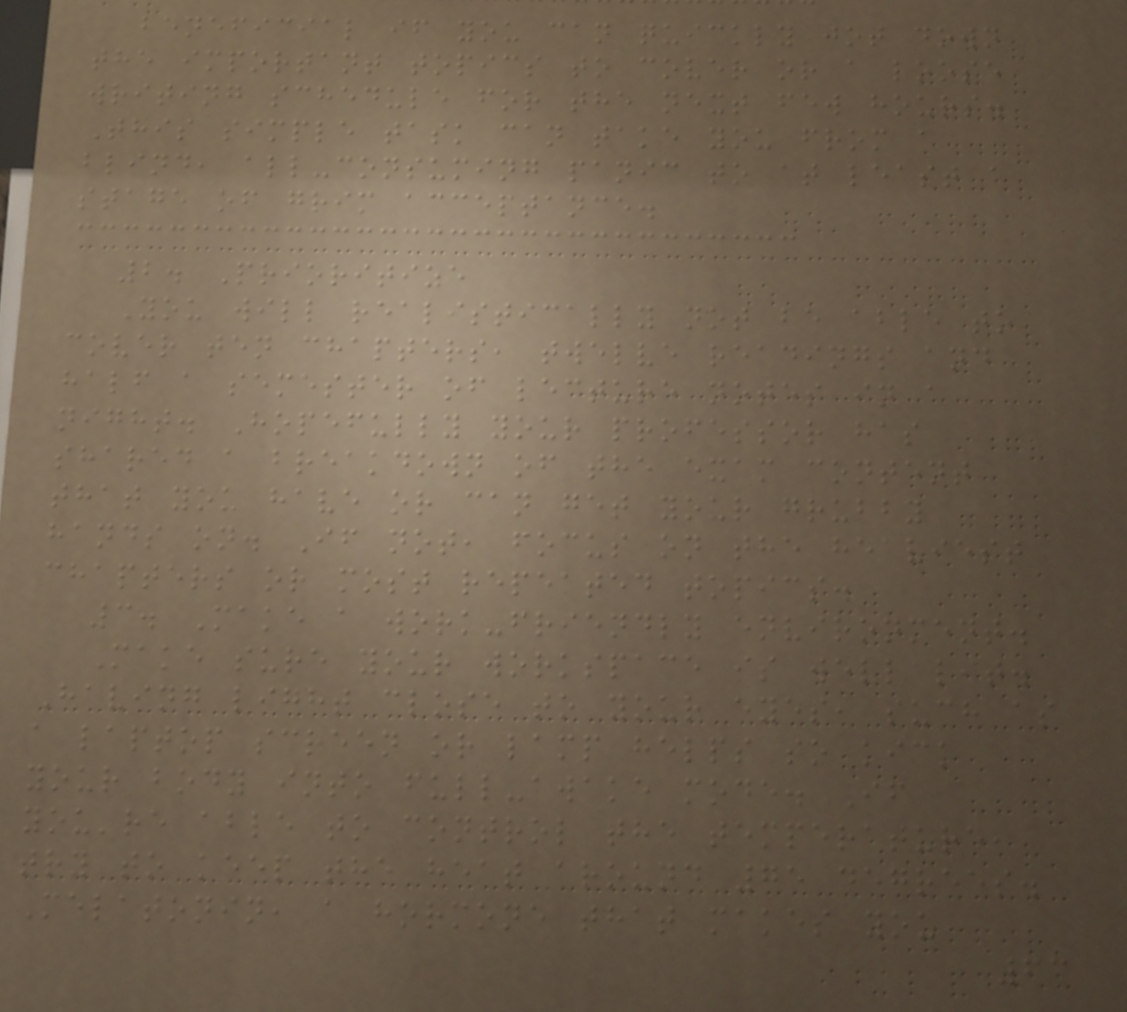beneficial if you can quickly jot down
the important topics to cover or a loose
writing schedule for the next few hours.
This simple task can take you from a
blind, all-consuming panic to at least a
stage of grim acceptance.
2. Prioritize
You will realistically not be able to
cover ten chapters, twelve readings and
half a semester of lecture notes in a
night. Hopefully your professor has
shared a breakdown of the exam content
that you have or can get your grubby
hands on. If not, focus on the heaviest
chapters or most repeated topics.
3. Make a work-friendly environment.
Make sure your workspace is well lit.
Having light close to your eyes, such as
a laptop screen or lamp helps to kick
your body into full-awake mode. If
you're able to control the temperature,
try to keep the heat around 75 degrees.
Melatonin, a hormone that makes you
63
